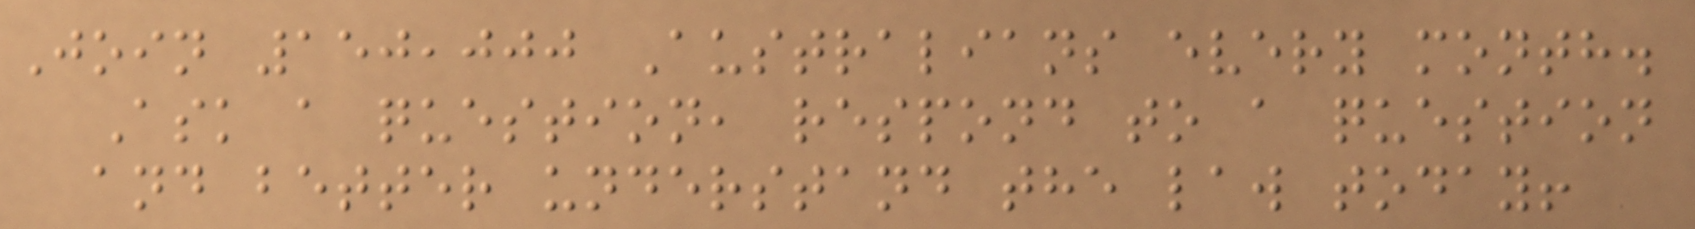Join 150,000 Australians every month.
Ask a question, respond to a question
and better understand the law today!
